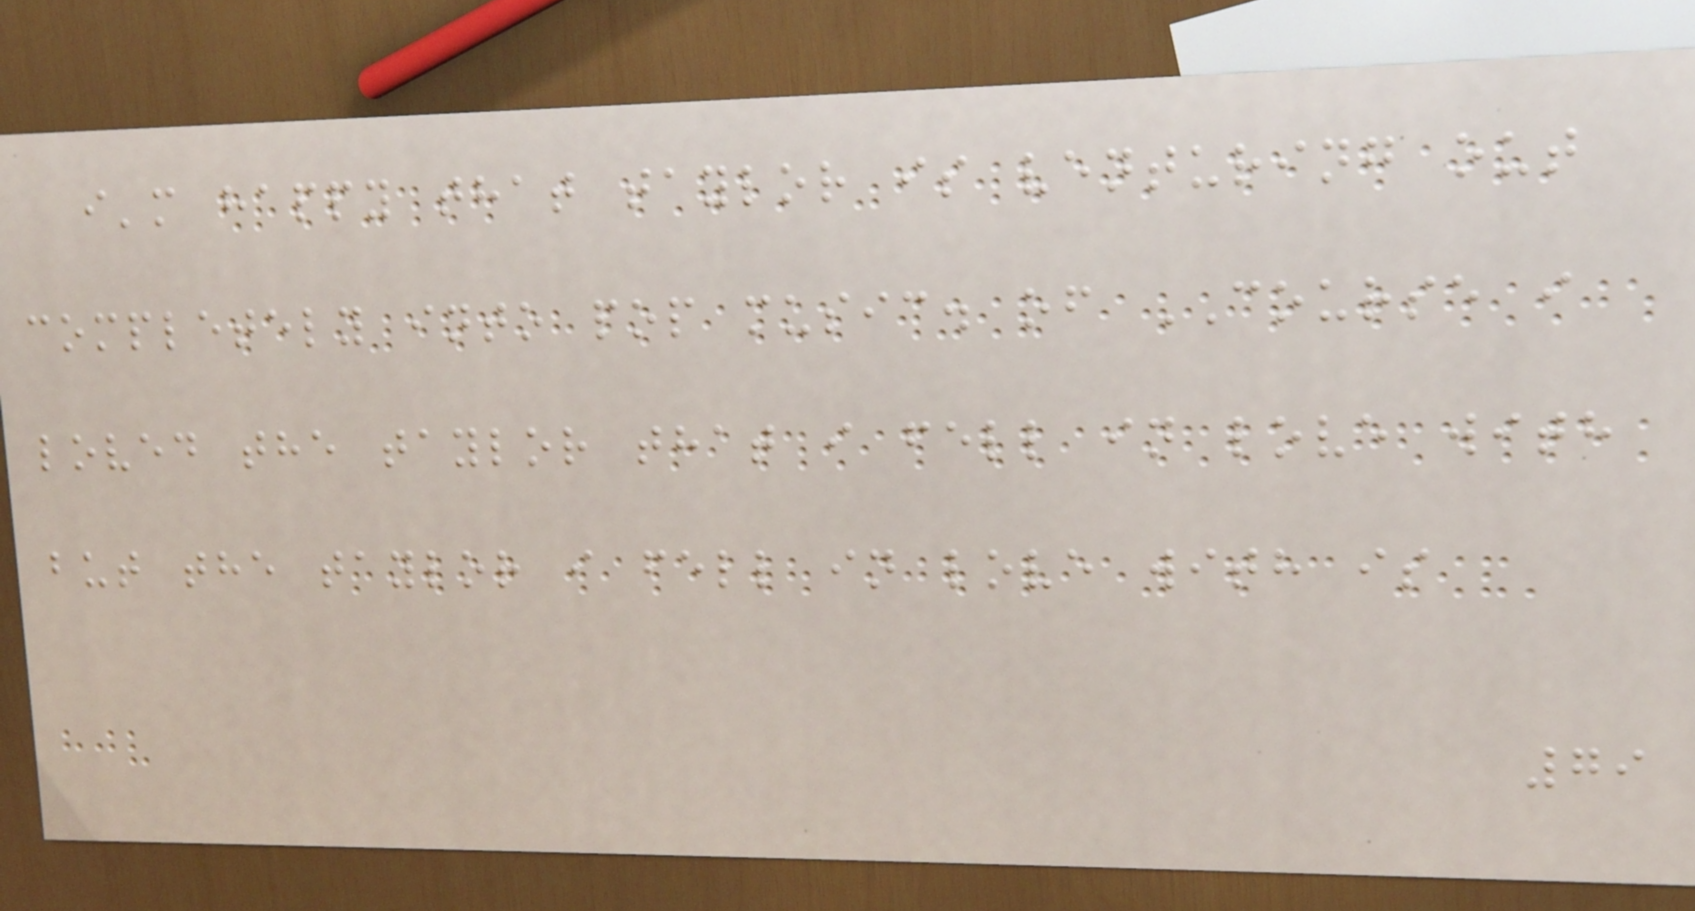i'm happy that taylor is venturing out
completely into pop music. of COURSE i
loved the taylor that i fell in love with
but the taylor i fell in love with is
79
